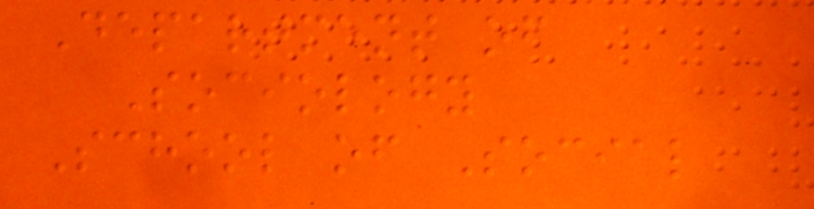Department of
Sociology
School of Social
